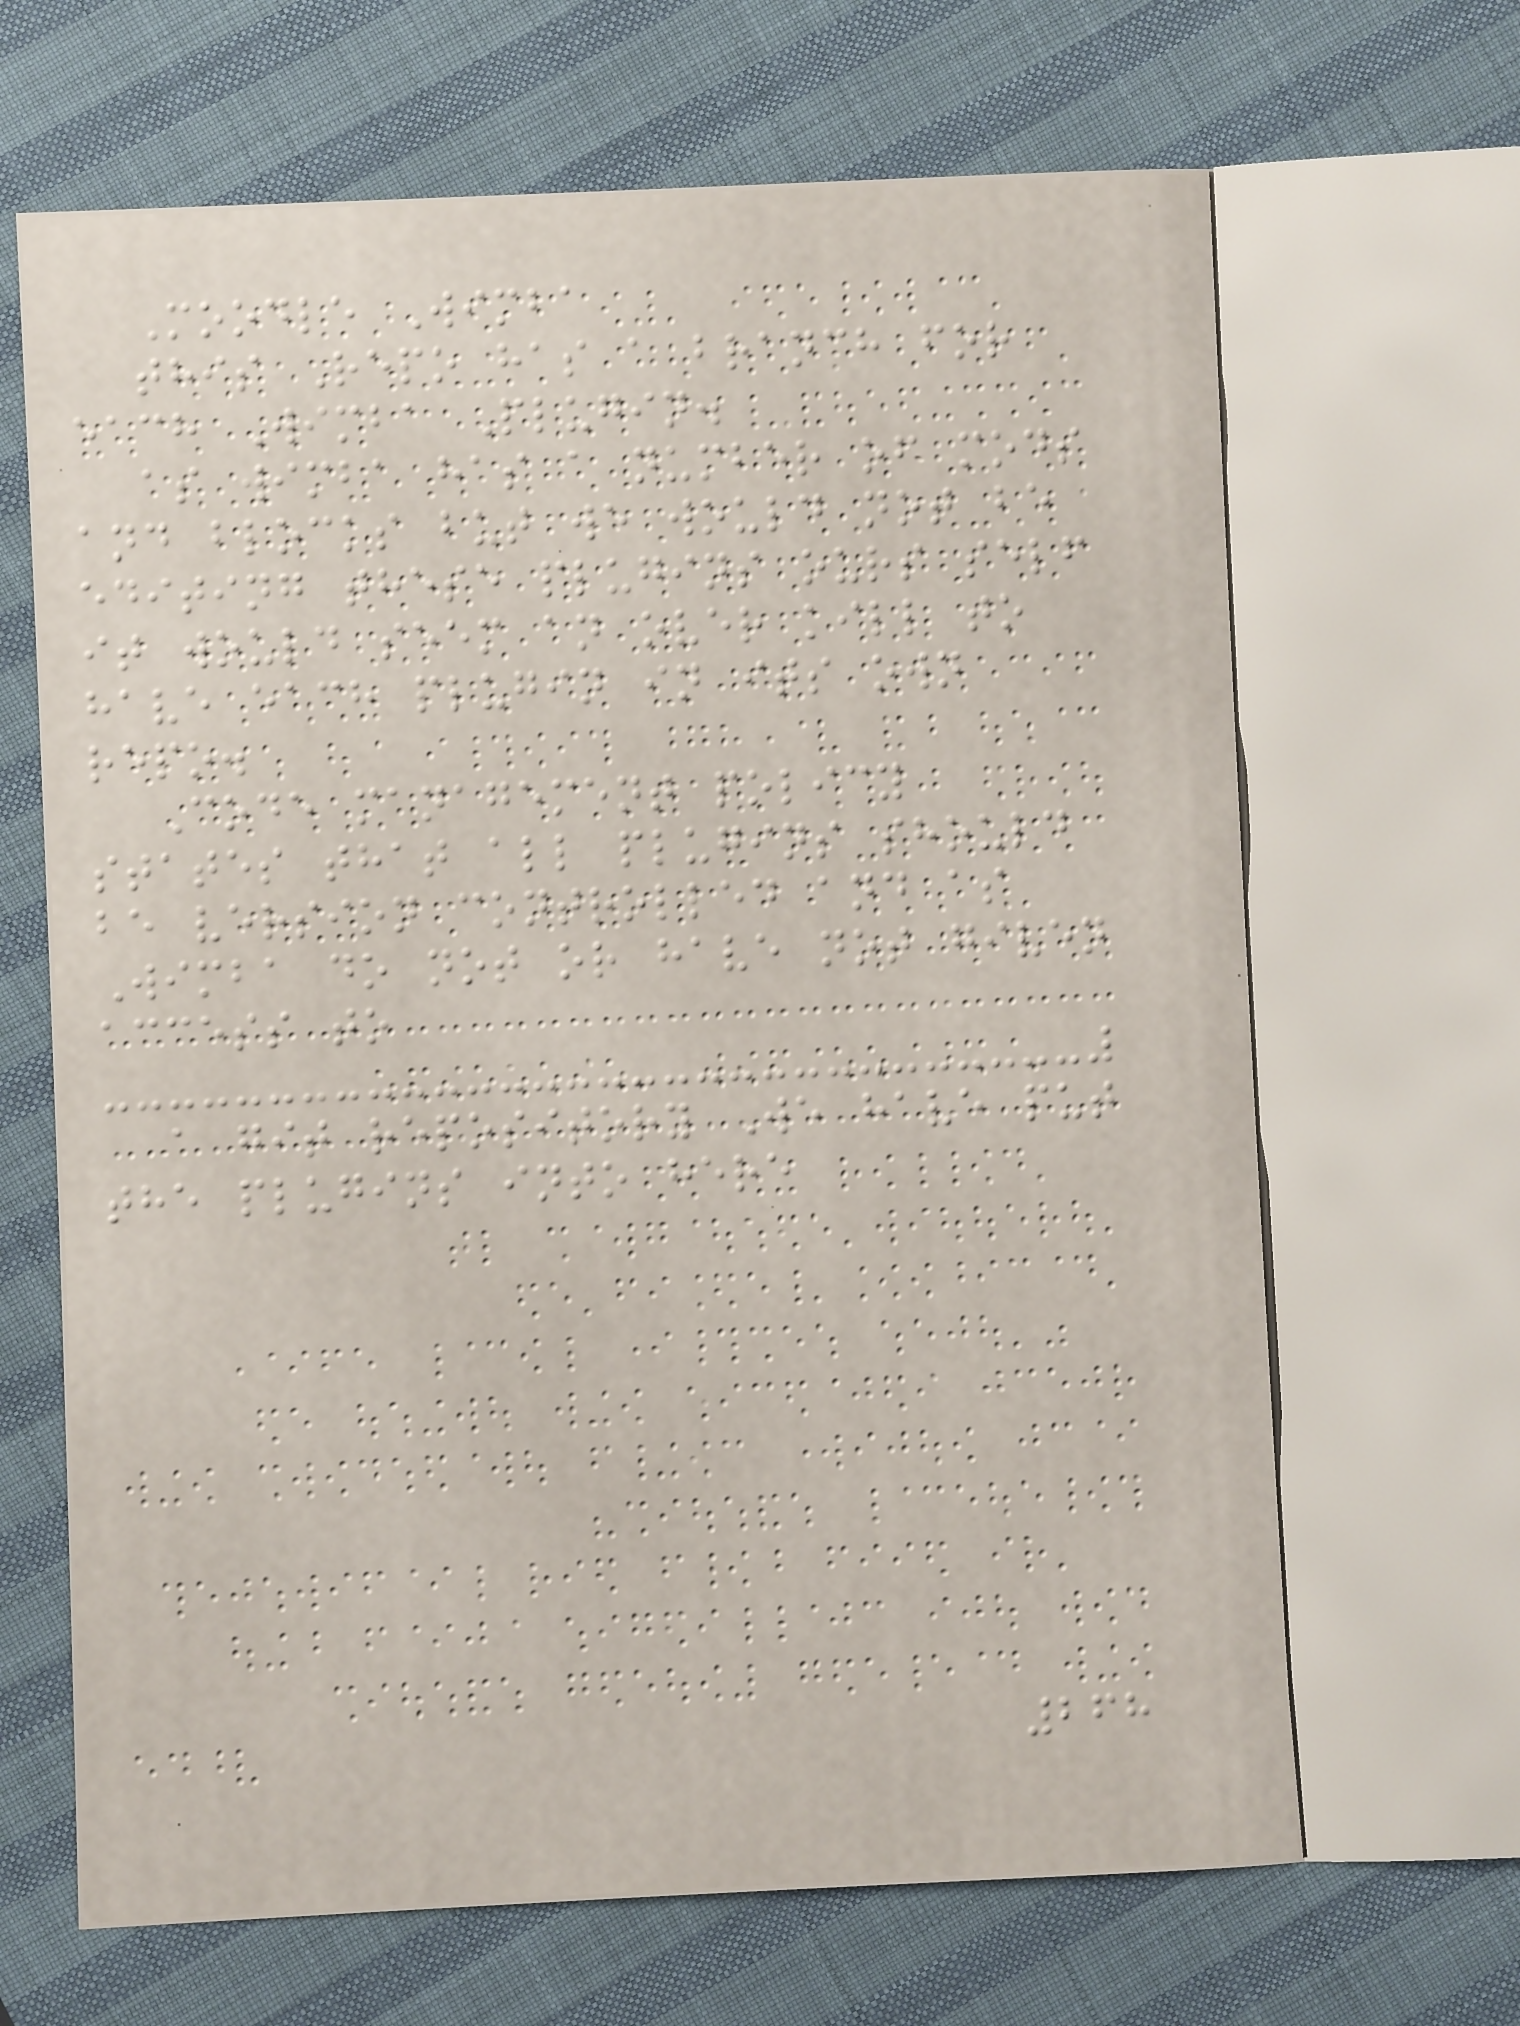Moodle Wimba
this Repo has a branch for
each Wimba Plugin.
as wimba has a number of mods
and blocks but we would not be
editing these plugins ours self
it would seem an over kill to
have each plugin in its own
repo.
Code management policy
states that all plugins should
be version controlled and as
Wimba do not or have not given
access to
a git repository We have put
the plugins into here
268
